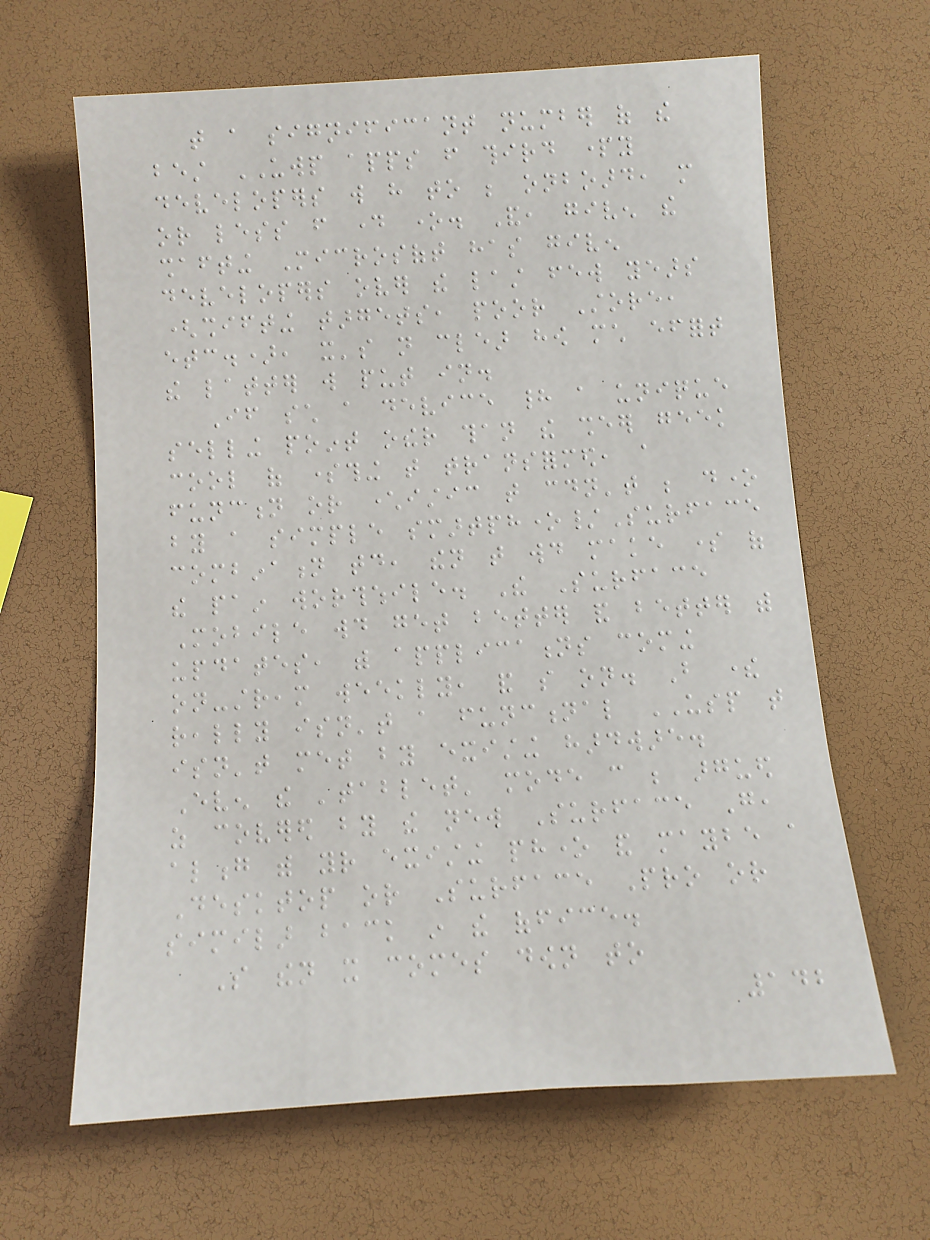that a significant number of the
best UWP apps from third party
developers will have to be onboard, more
or less from day one. And, given the
shafting Microsoft has given
developers over the last few years
(shifting targets, poor Store,
etc.), it's not clear how much effort
the latter will put in.
If such a device had a unique
selling point other than the sheer geek
cool of something that transformed, a
function or characteristic that couldn't be done
by a simple smartphone/Surface
combination today, then that would make some of
the pain worthwhile. The Surface
Mobile would get better and better with
updates, with applications coming
on-stream weekly, and so on. But there
really isn't a functional USP that
isn't met by existing hardware.
Even the 'tablet' mode can be argued
as covered by the new Surface Go,
along with your existing phone and maybe a
Desktop or Surface Pro or
similar back in the office.
So then it comes down to
142
